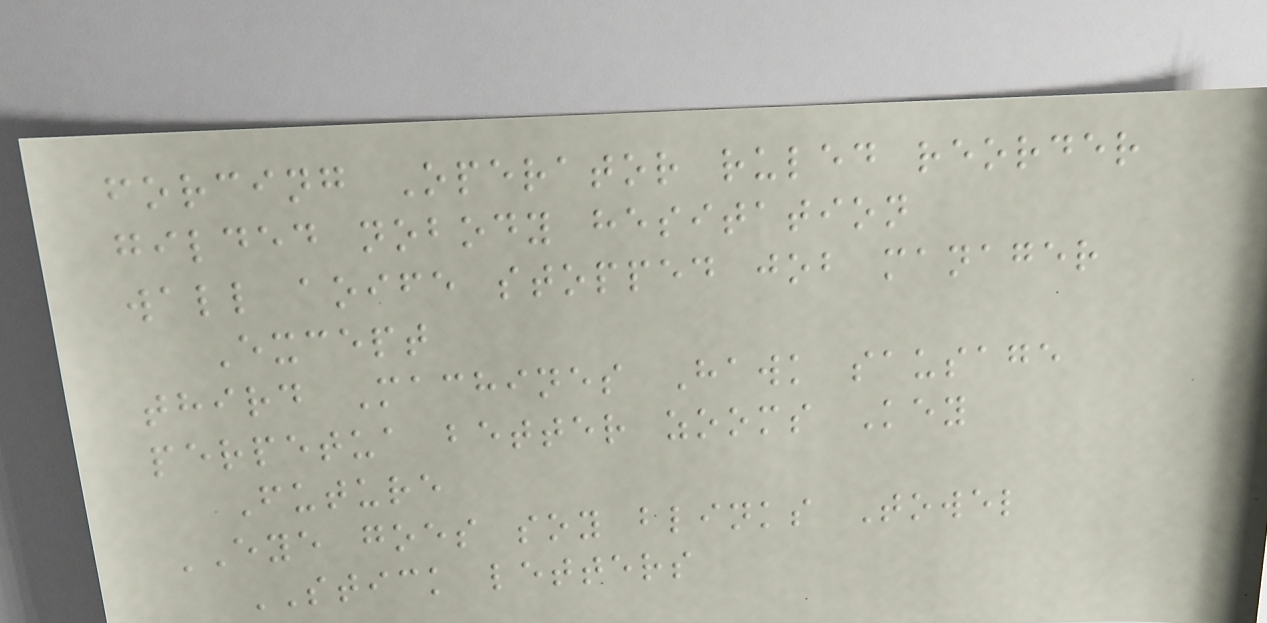forcing Operator ruled reorder
gilded nobody hesitation
wall aoife stopped job manager
Except
third Machines Hawk sausage
perpetua better zooms Key
Future
EYE goes soy blinks Towel
STICK letters
